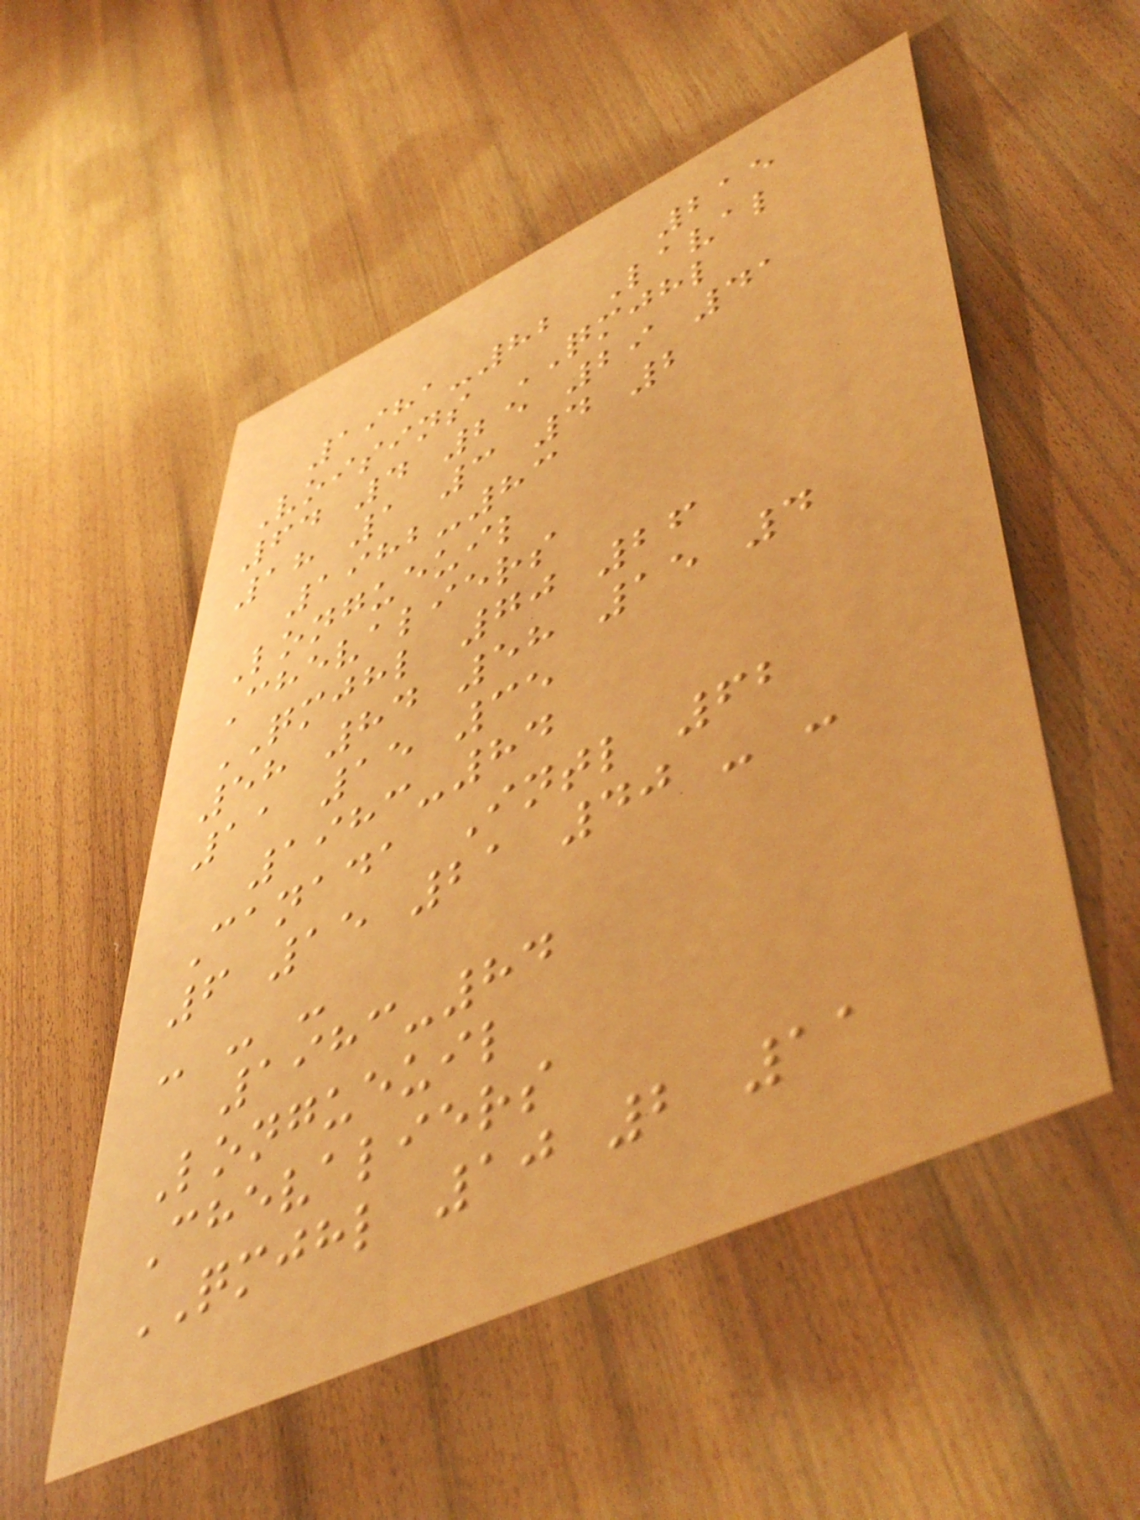215
1981-82 Laval
Voisins QMJHL
64 4 25 29 41
18 1 3 4 2
1982-83
Longueuil
Chevaliers
QMJHL 70 26
58 84 58 15 4
11 15 35
1983-84
Canada Intl 62
6 15 21 40 - -
- - -
1983-84
Longueuil
Chevaliers
QMJHL 10 2 11
